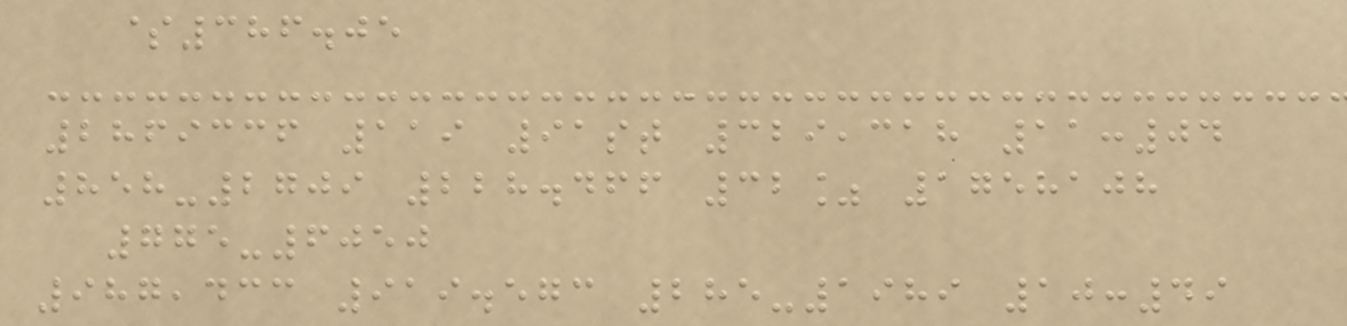$386.05
2869336 119 91st 329,318 11:04
858-2709 228.466 32% 1758108
775-6050
987,433 919.573 285-1989 10:49
